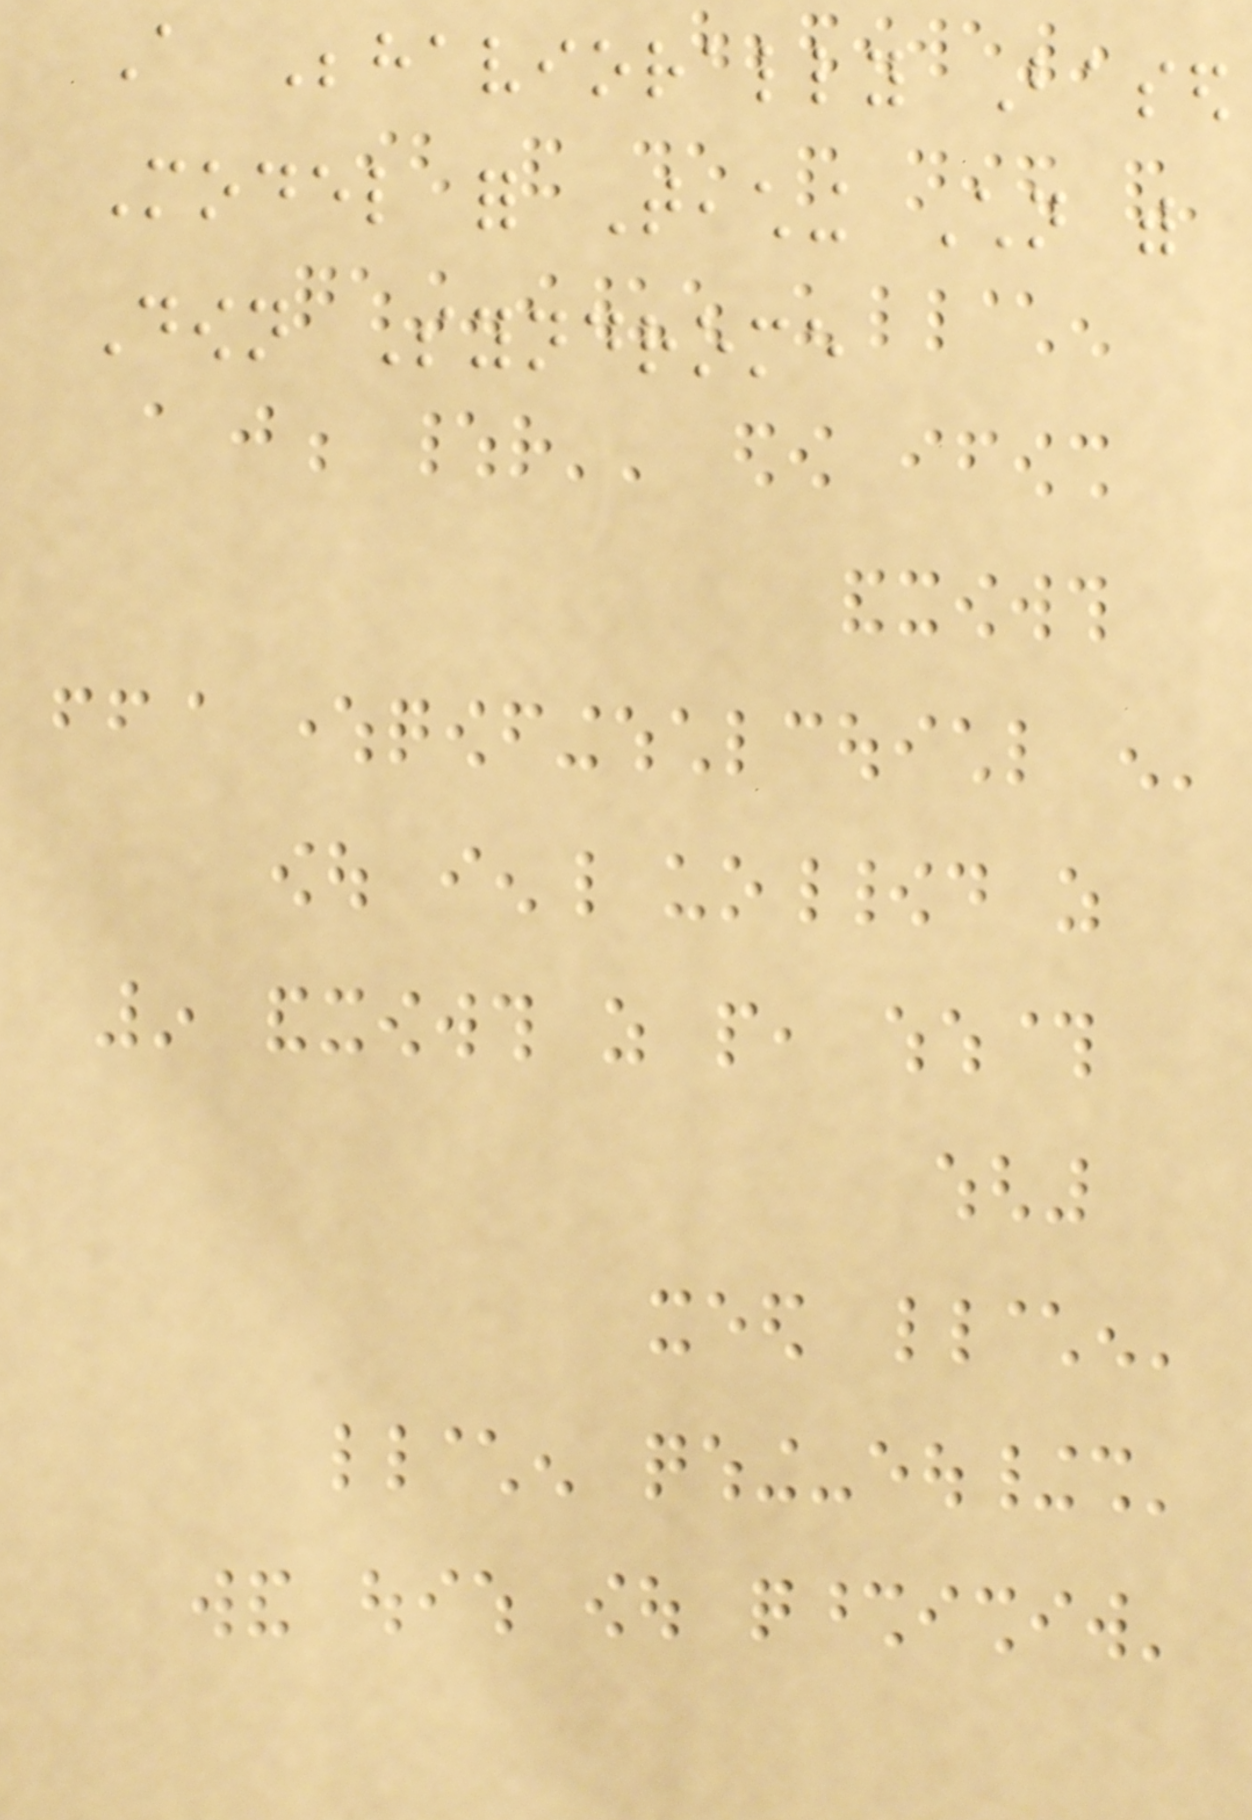A Behaviorally Based
Model for Teaching Children with
Down Syndrome
